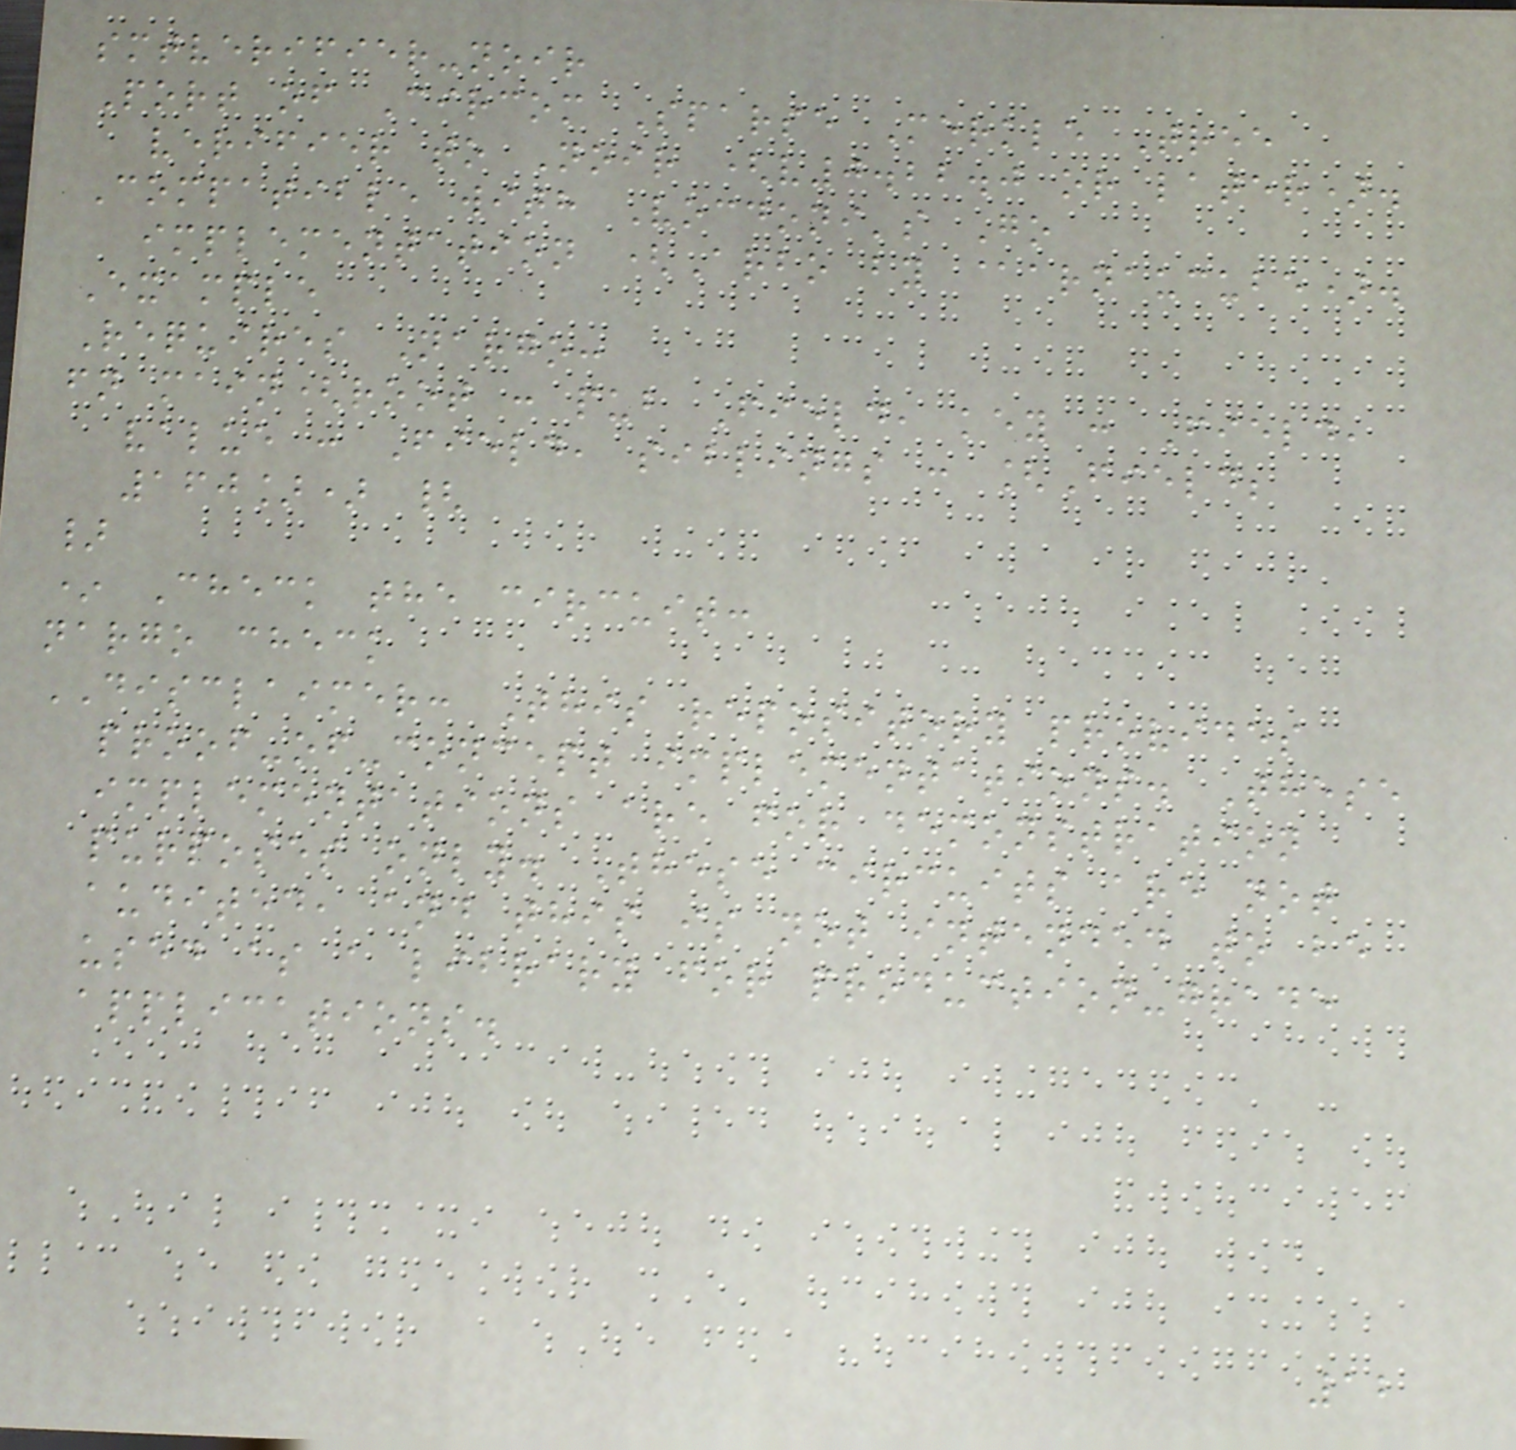smtverifier-noir
Port of Circom Sparse Merkle Tree
verifier to Noir (v0.22.0 or later).
Compatible with Vocdoni's Go
implementation (Arbo by @arnaucube).
Example
Requires Nargo:
fn main(root : pub Field, key : Field,
value : Field, siblings : [Field;
160]) {
}
* Check the circuit:
nargo check
DISCLAIMER: This repository provides
proof-of-concept implementations. These
implementations are for demonstration
purposes only. These circuits are not
audited, and this is not intended to be
used as a library for production-grade
applications.
12
